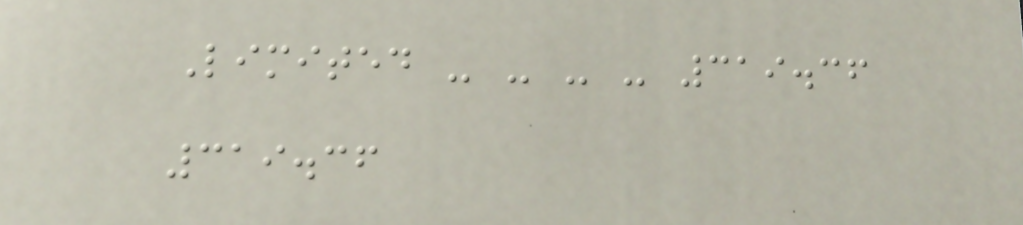Limited - - - - 319.36
319.36
